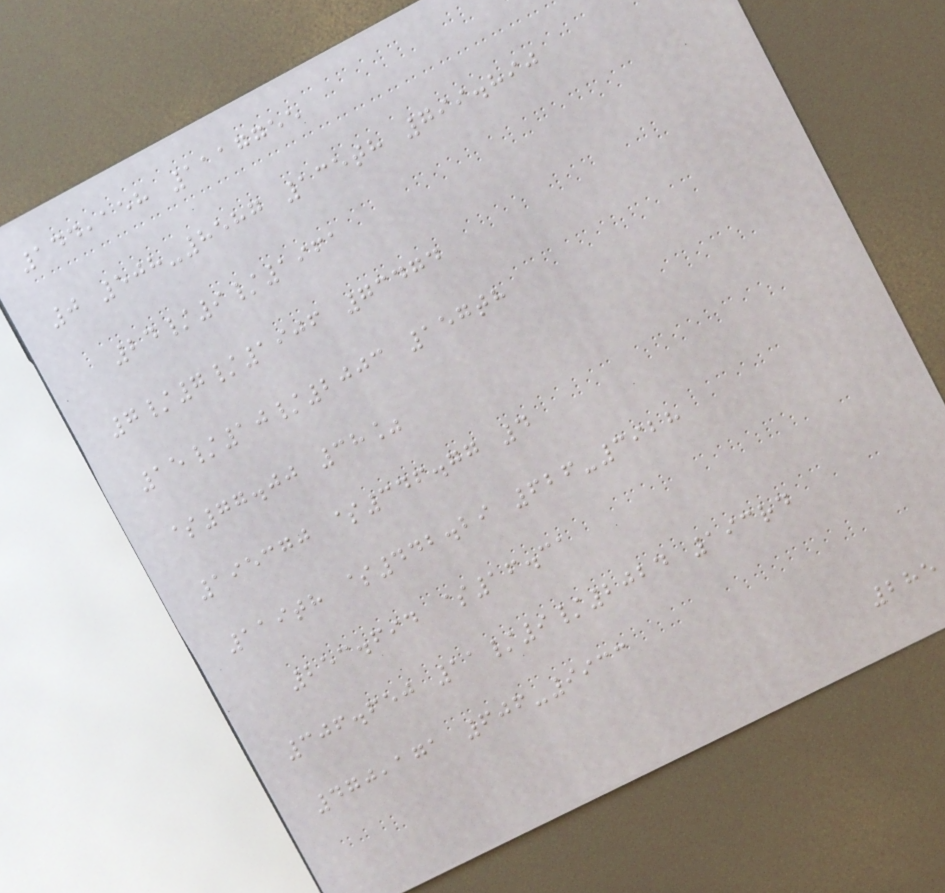144,158 1117755
0 508-8587 135th 799.890
24/9/1961
7/7/1906 73474
15/10/2003 157th
$77.00 38%
195370 $346.77 4
119th $442.29 626-3928
253.694 $16.31
306.650 11/9/2024 193rd
470,171 606-9933
285
